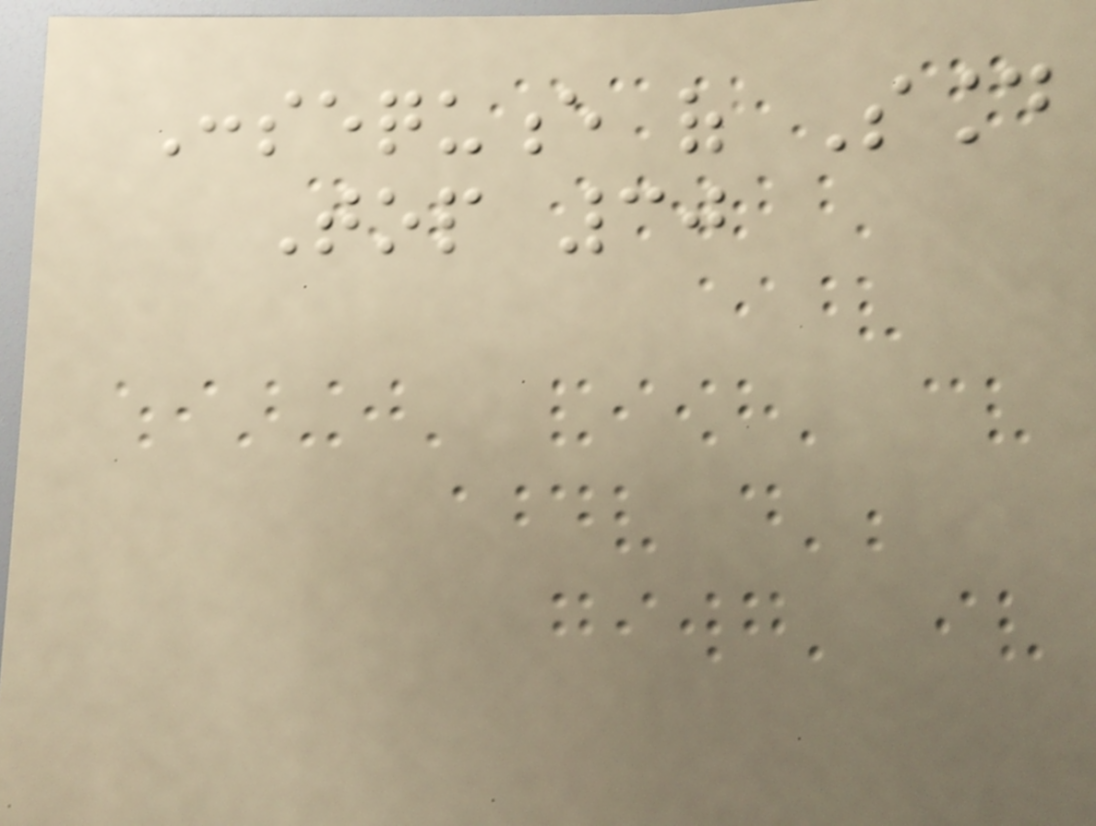Consequence of Sound
Top 30
